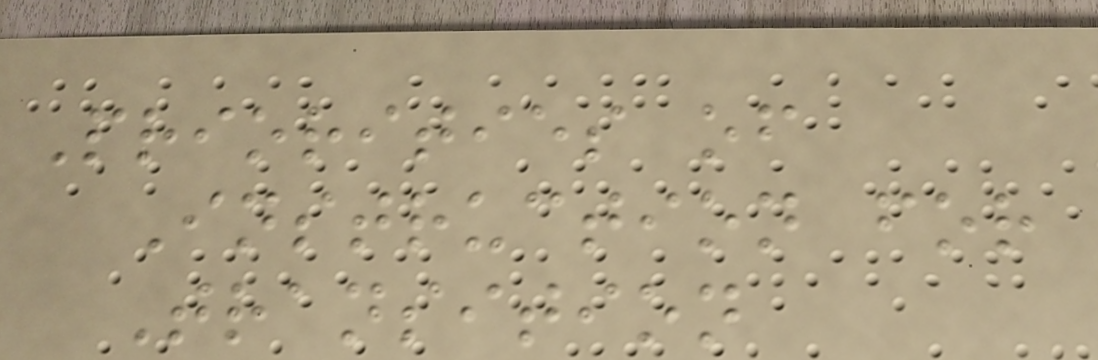Priorities of
Instruction for
Transition
